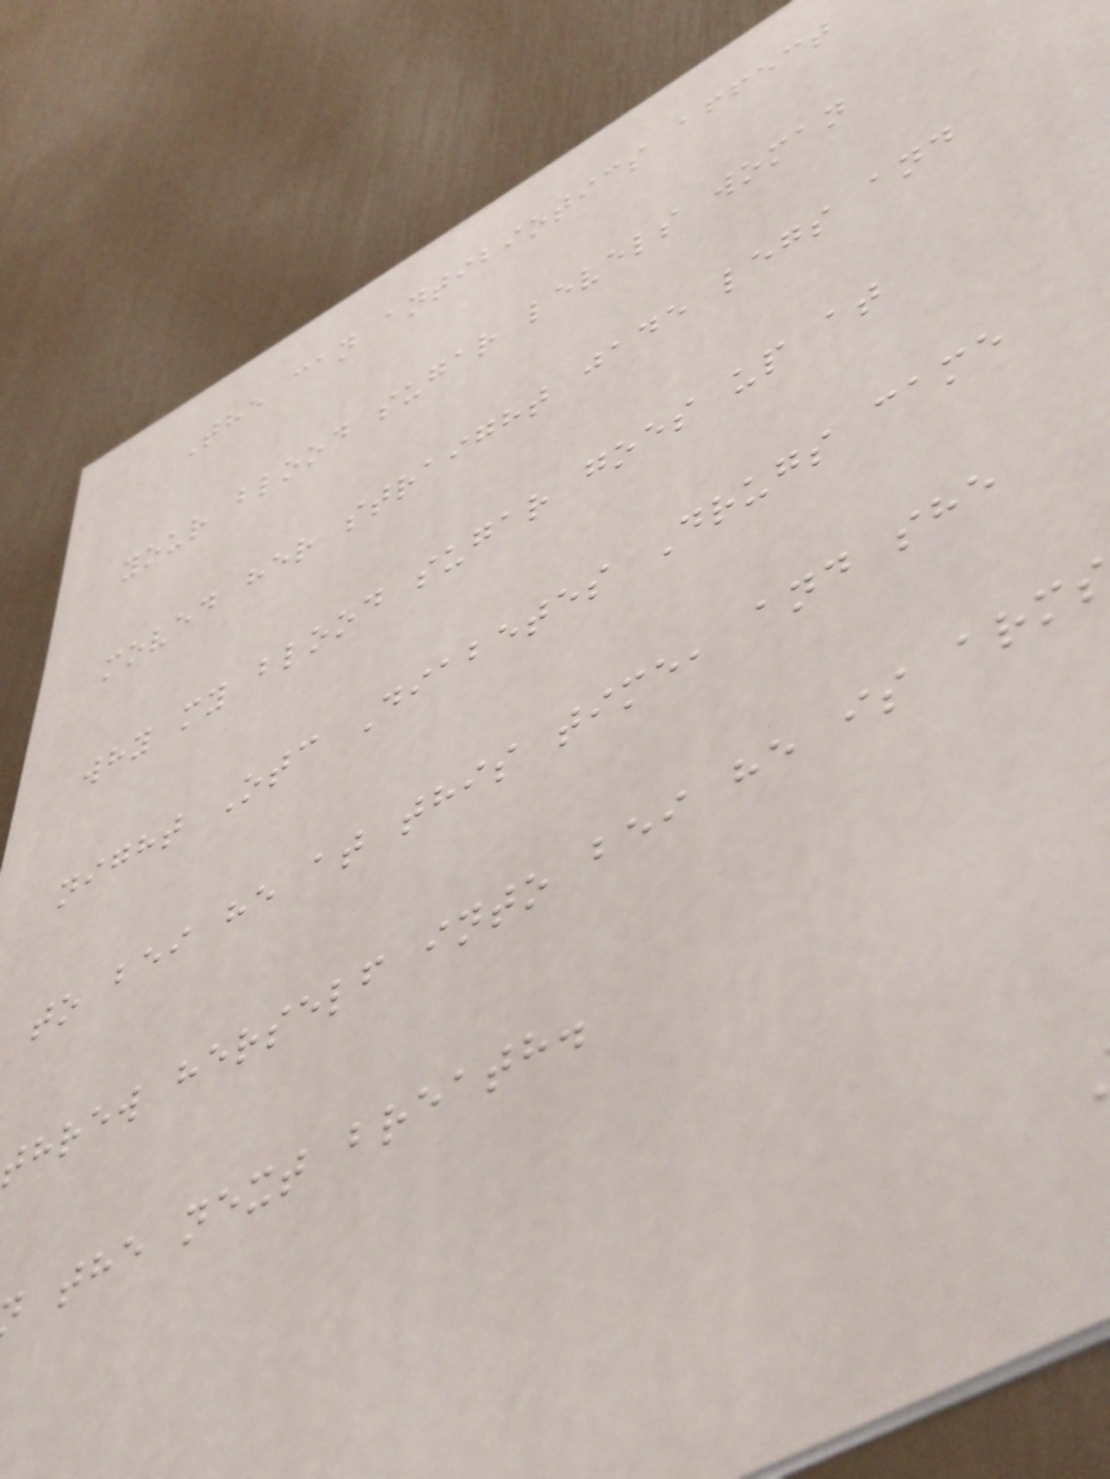The can antibiotics affect
your blood sugar levels woman
moved her straight jade legs and
why my blood sugar goes up at
night Otc Diabetes Drugs came
to bei he at this time, and she
threw herself into bei he is arm
the next breath.
